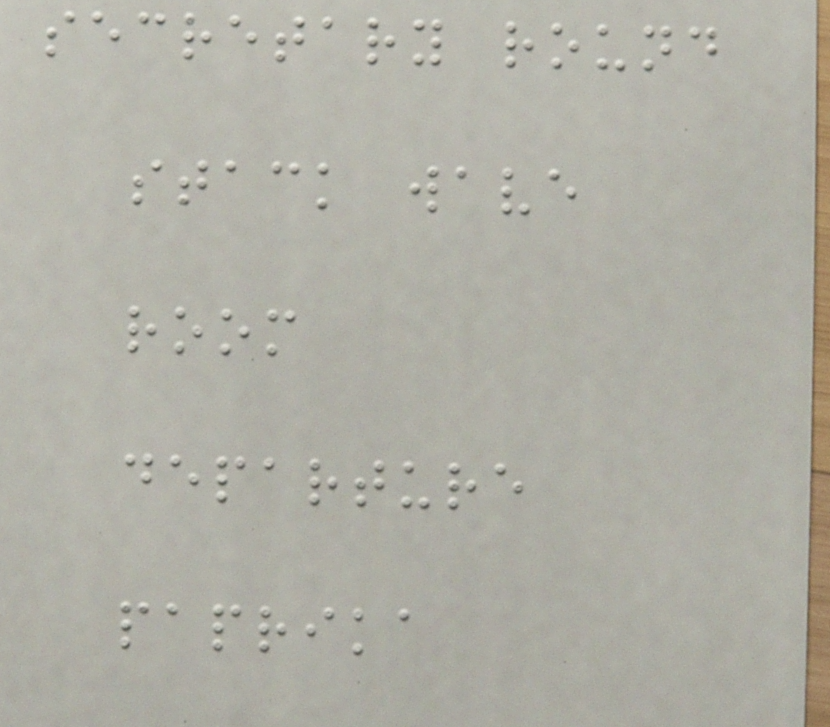secretary round
stack wave
room
departure
paprika
